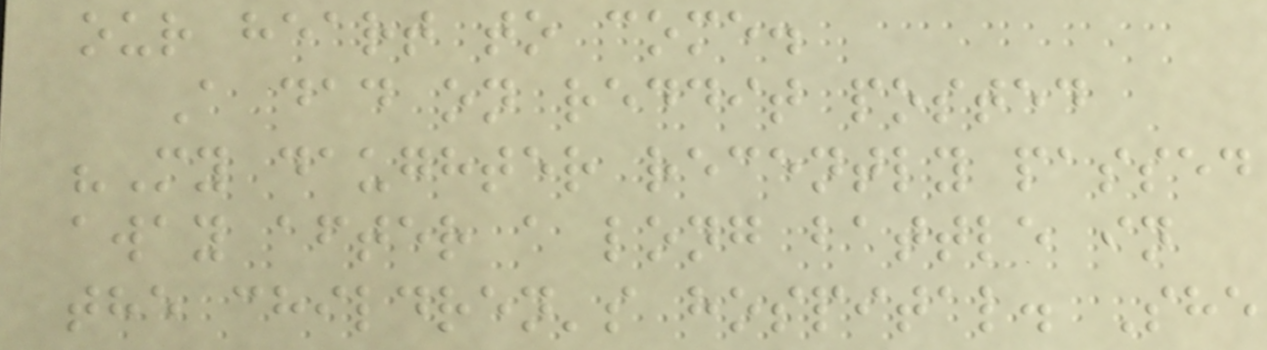our heart to come.
A dad on reddit posted
"My daughter recently passed
away after a long battle in
the children's hospital. She
